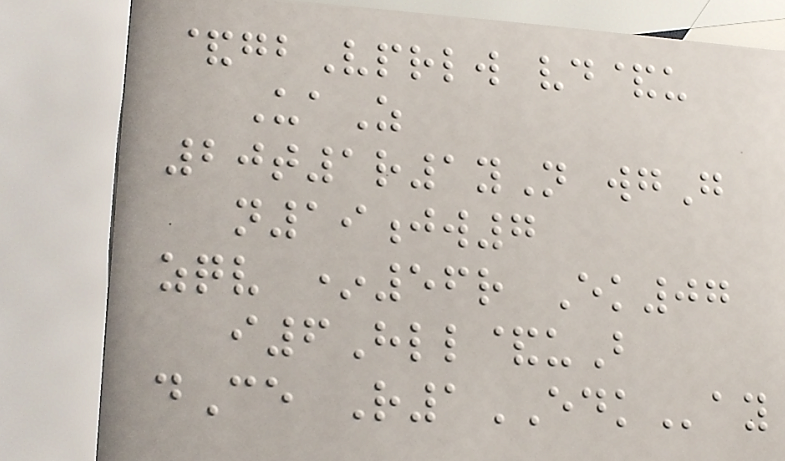&gbVprlw vd&u
UaZ
20t1r1yN wgG
n19jw7
zqv *56r Ek07
i6Hll&uB
dCe R1EDKay
